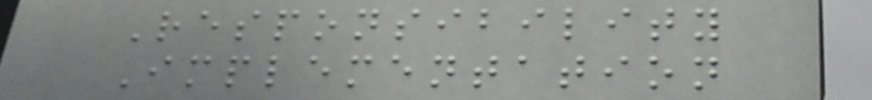Responsibility
Implementation
